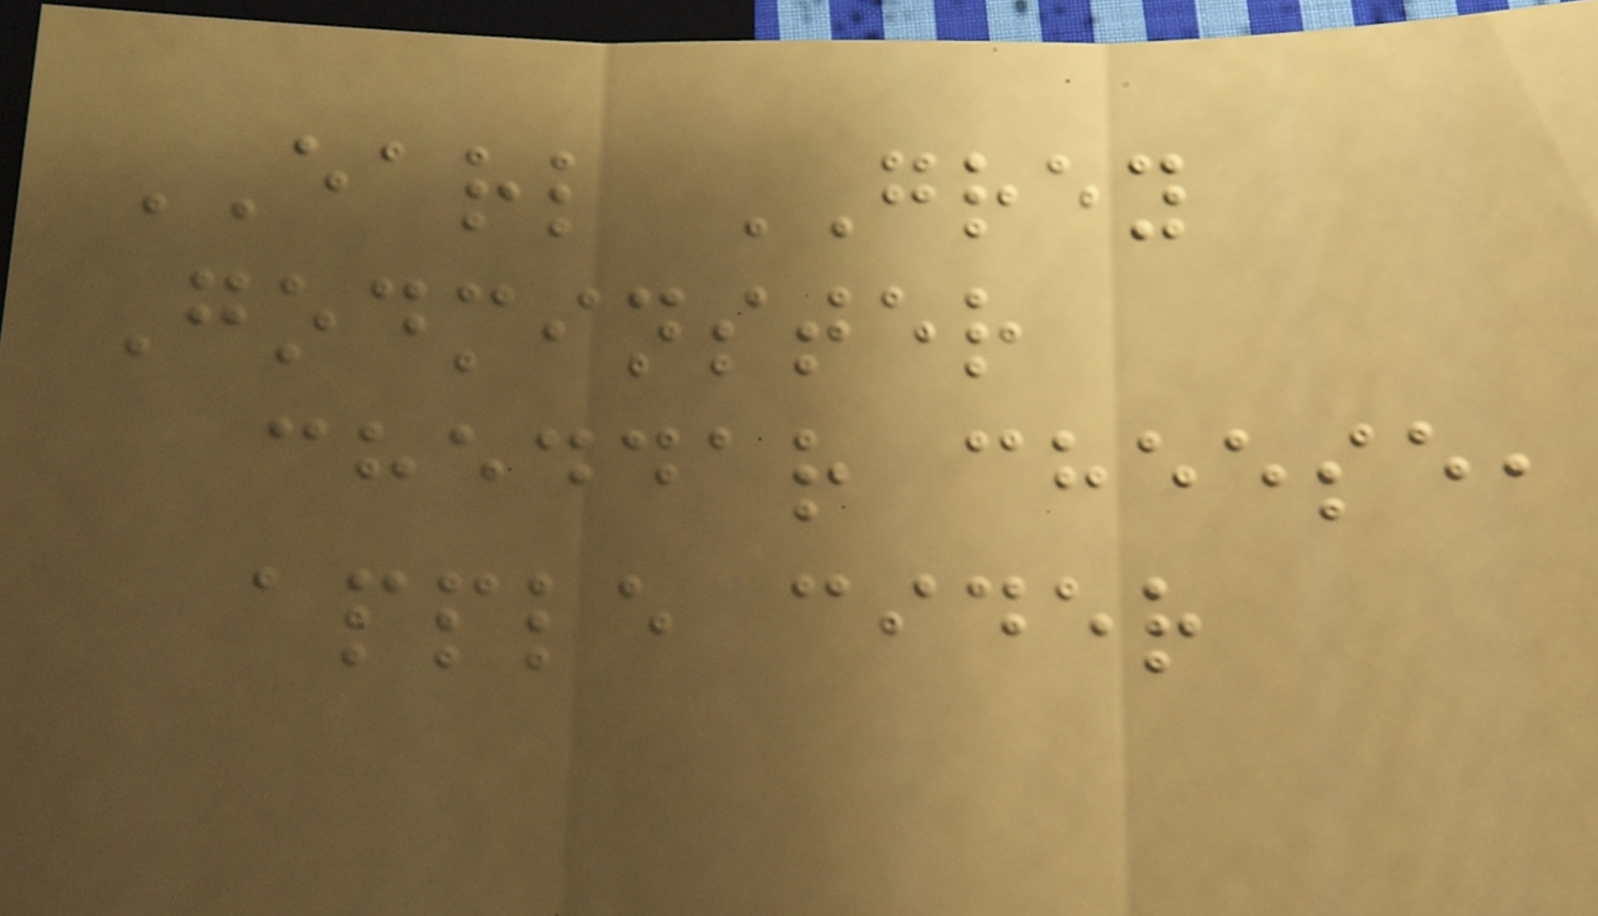EARL GREY
Godminster
cheddar cheese,
apple cider
